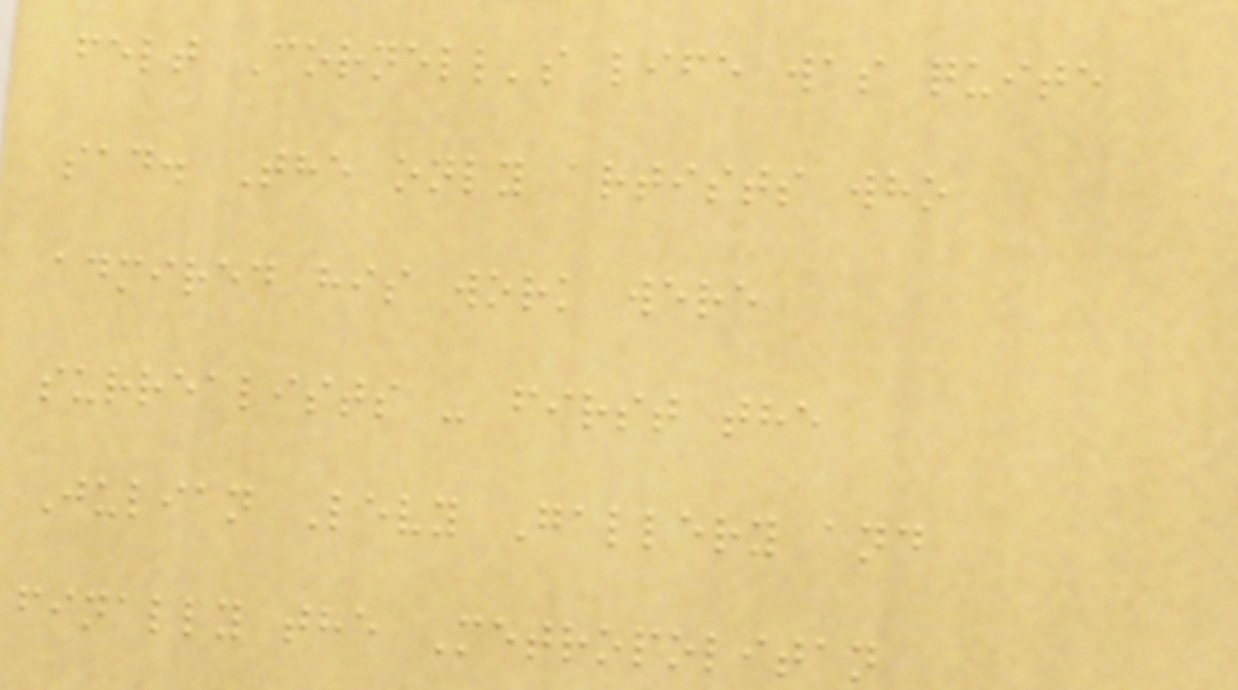felt Cornell's life was quite
sad. The only artists who
admired his work were
surrealists - first the
Julian Levy Gallery and
finally the Metropolitan
